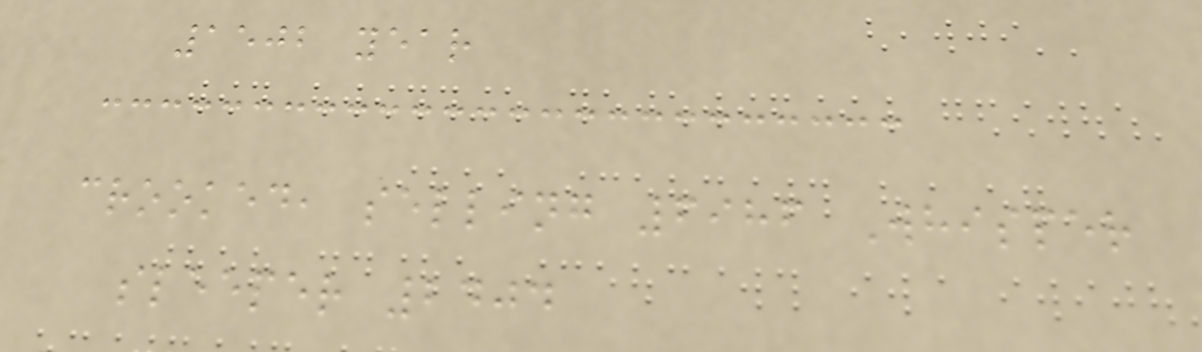1502 year
crooked, selling 6986 Whisper
sleeper 2404
